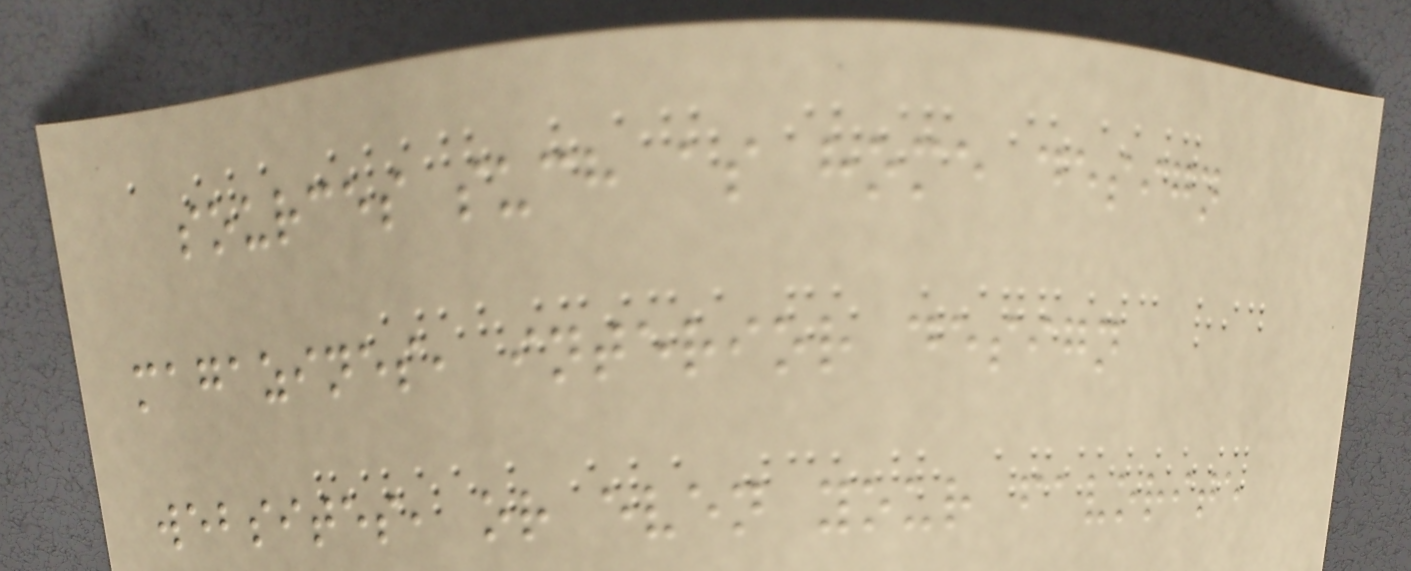sources such as home design
magazines, interior design
websites, or even your favorite
